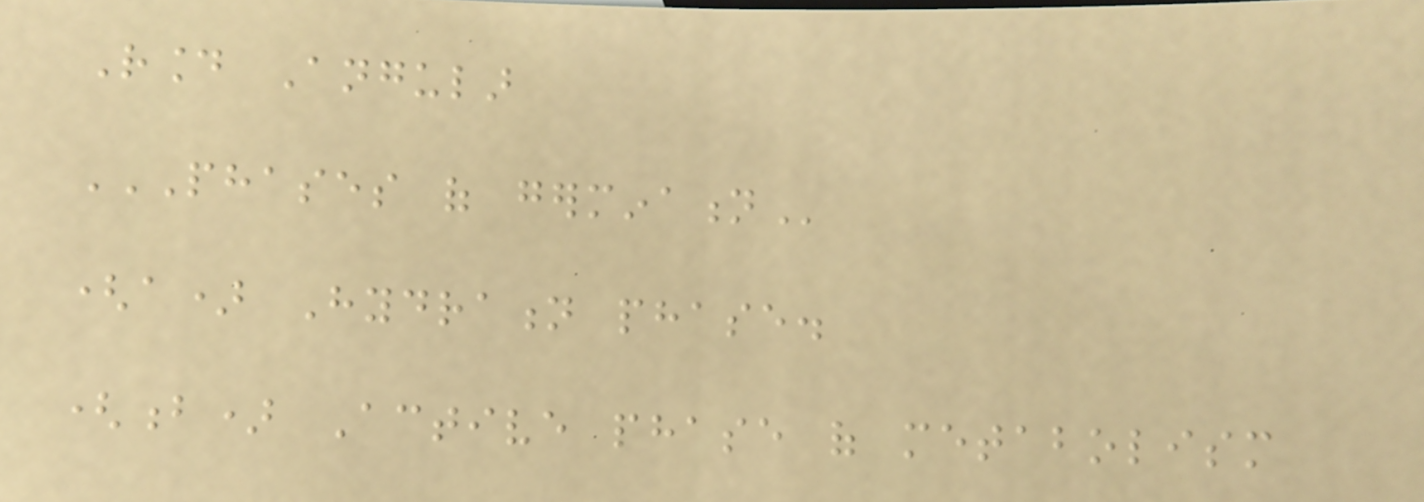Round Angular
PHASES OF GERMINATION
(a) Hydration phase.
(b) Active phase of metabolism
